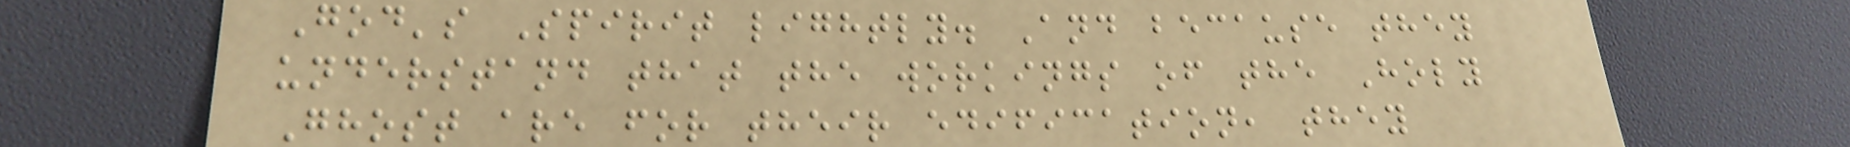God's Spirit lightly. And because they
understand that the workings of the Holy
Ghost are for their edification, they
